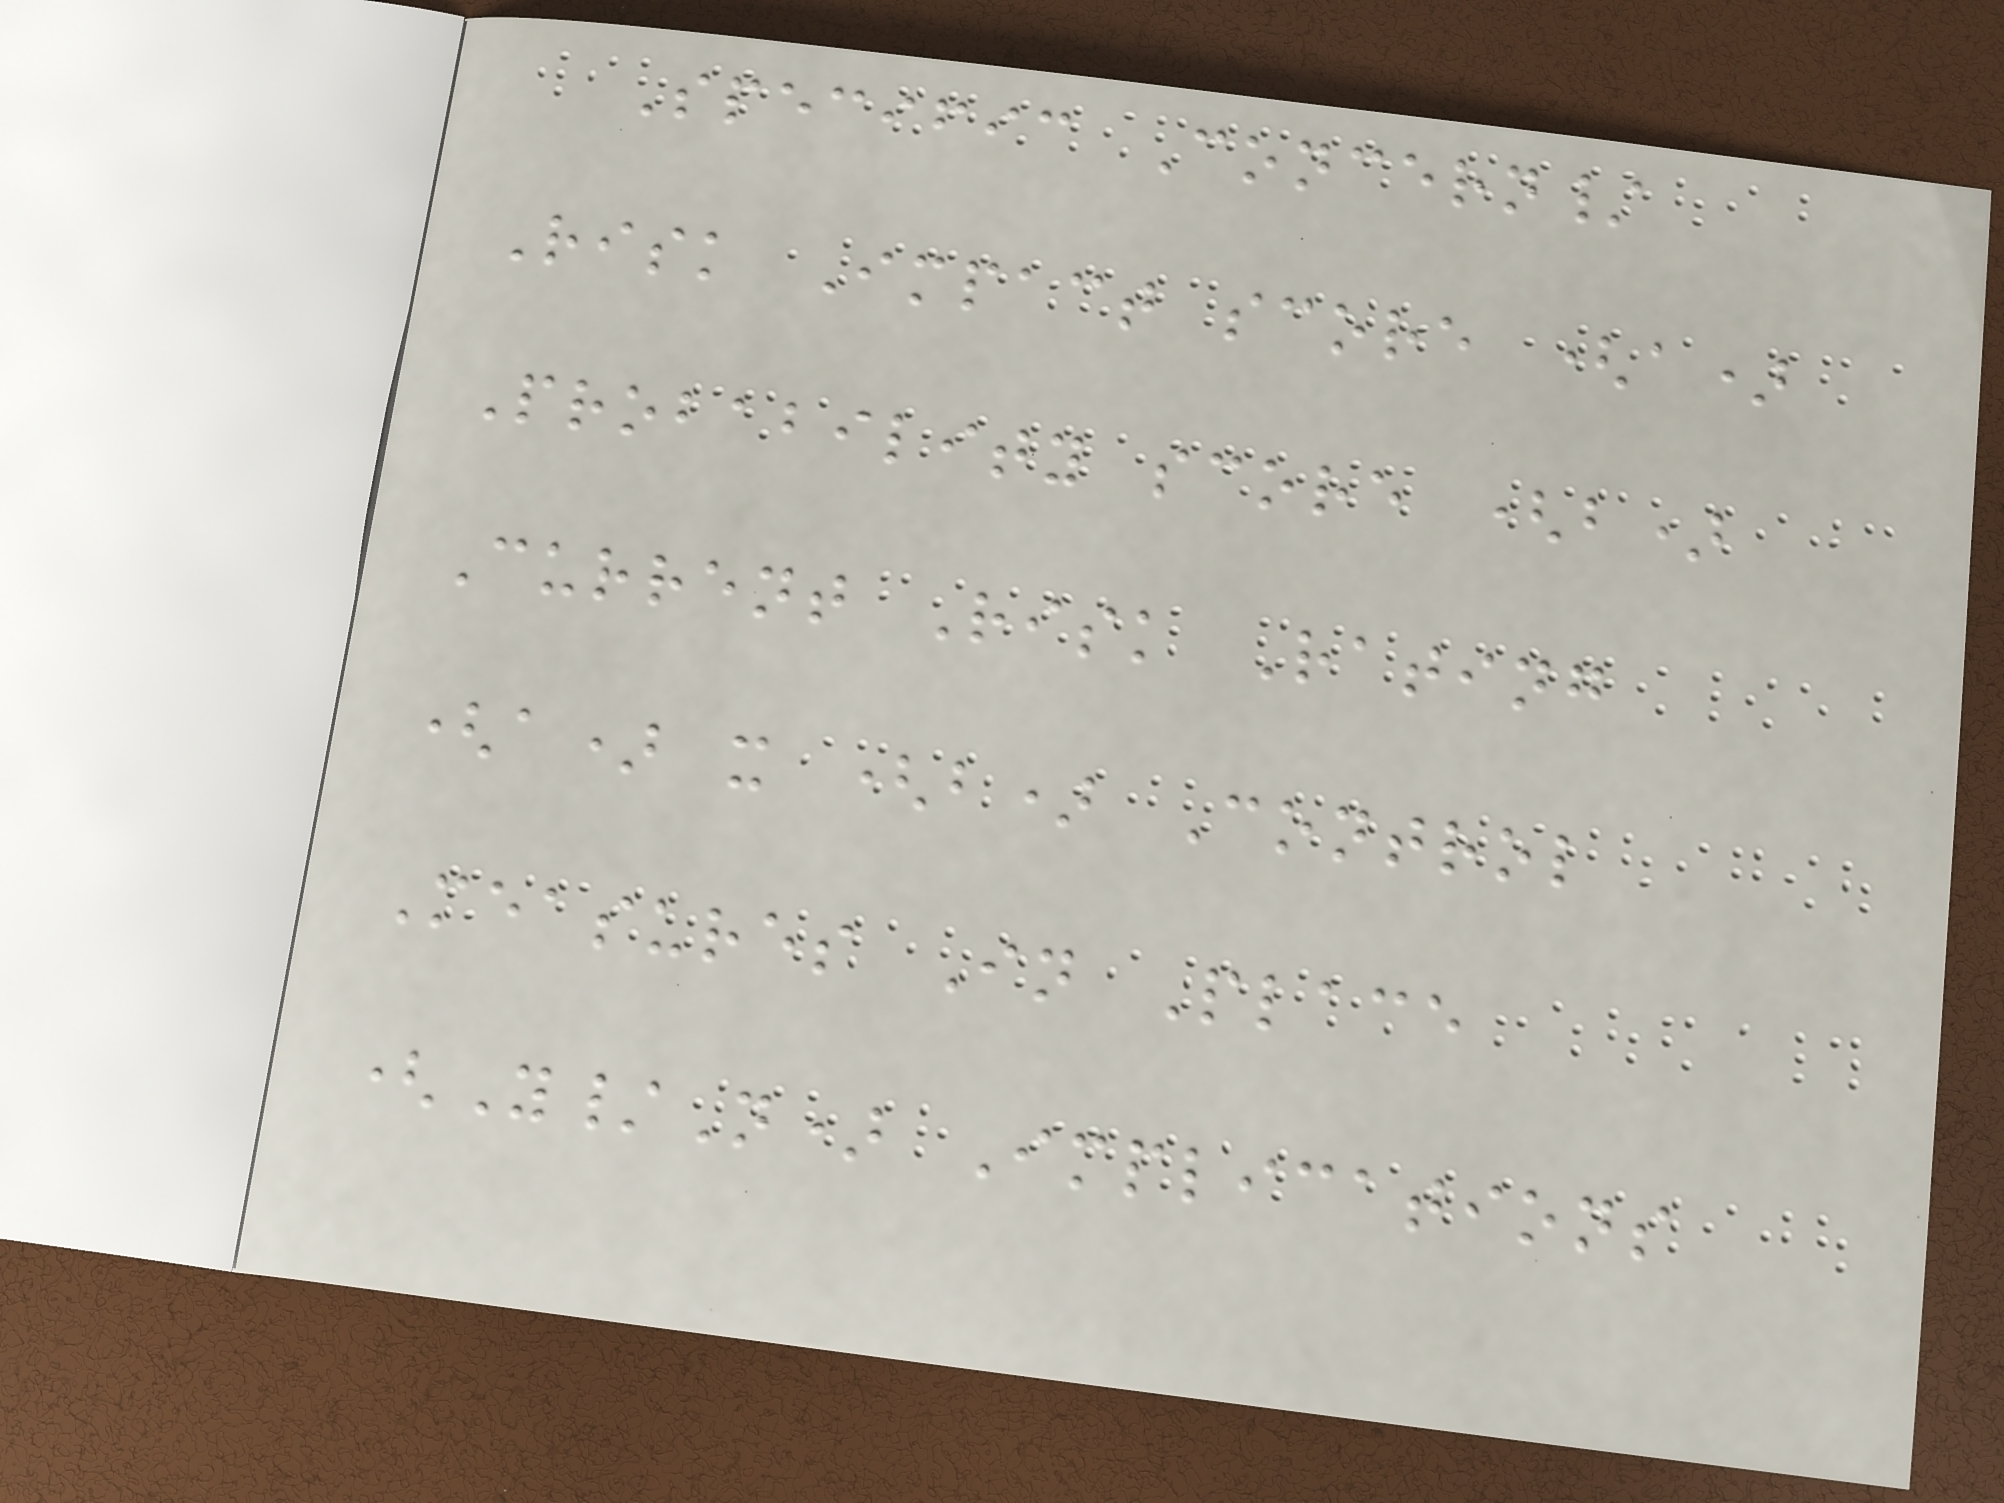Specific Concern/
Risk Impact score (a)
Probability score (b)
Current Risk Rating
(a) x (b) Control
Measures In Place
(Y/N) Implications
